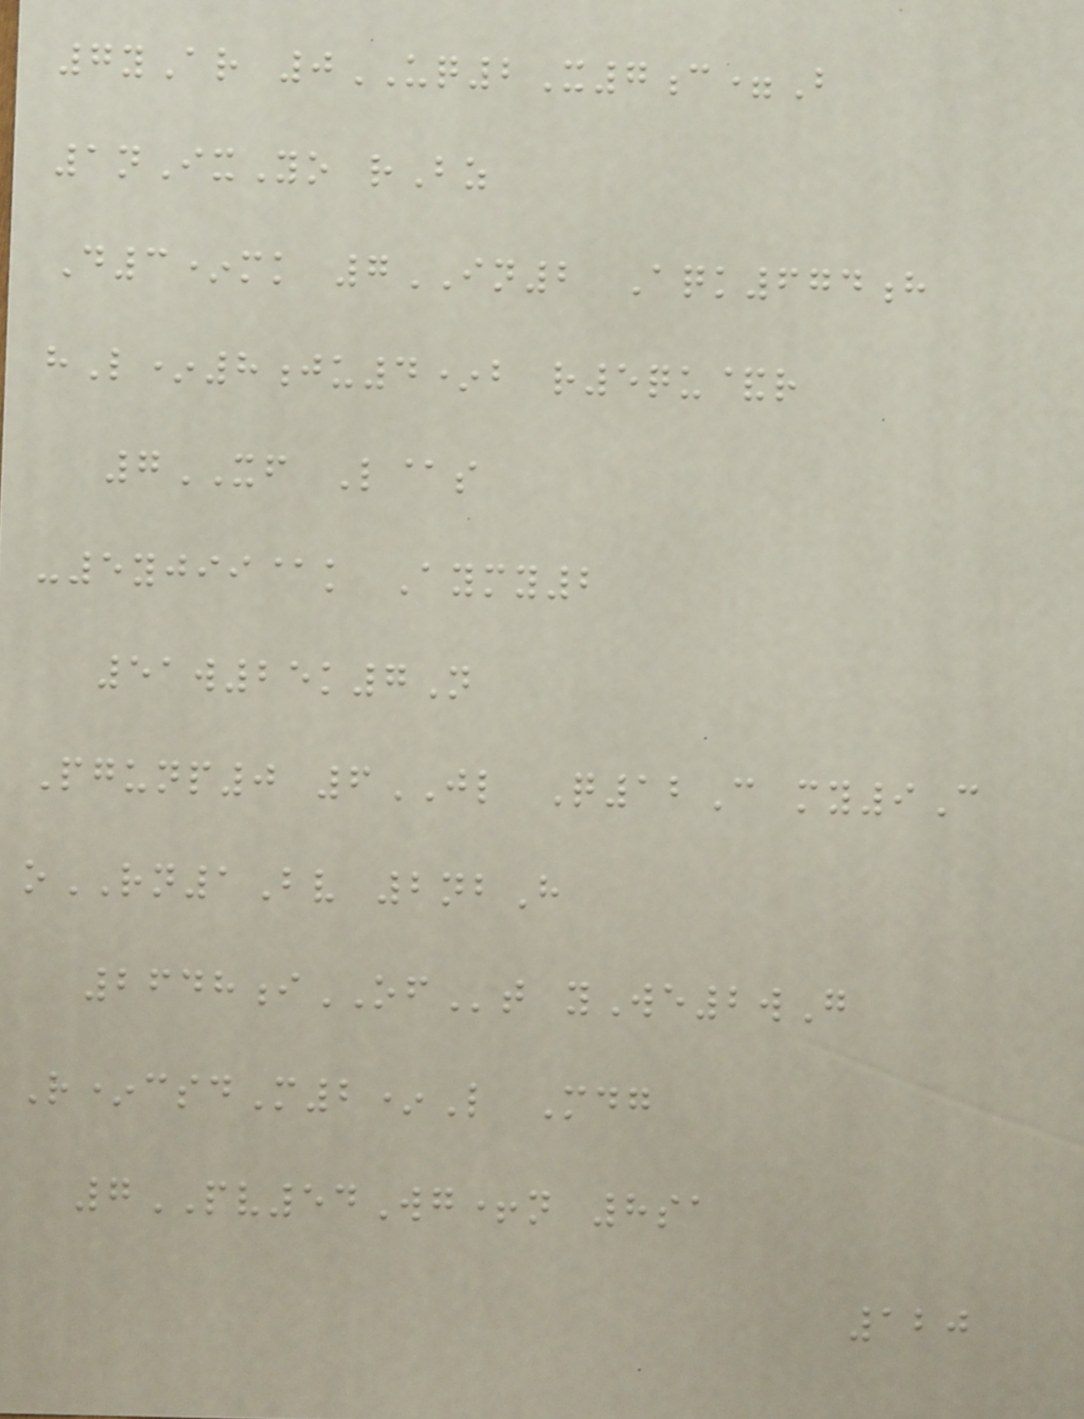7yAr 0UQ2X7c=B
1nIxYo rBz
D3*mk 7IN2 Aqk674h
hL*8ju4*b r5qu&r
7XF L@s
-5yjii@k Aymy2
51w25k7N
Pgunp0 6JL Q12C my9C
oRN1Bv 2nbH
2648iOFt yWe2wG
R*csdM2*L Mdg
7PV54Wg+n 8sa
120
